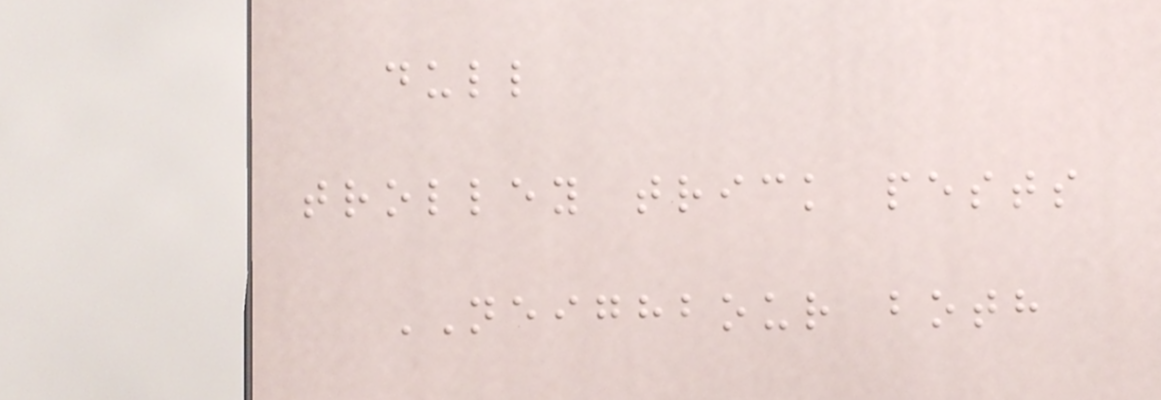dull
trolley trick pests
NEIGHBOUR both
